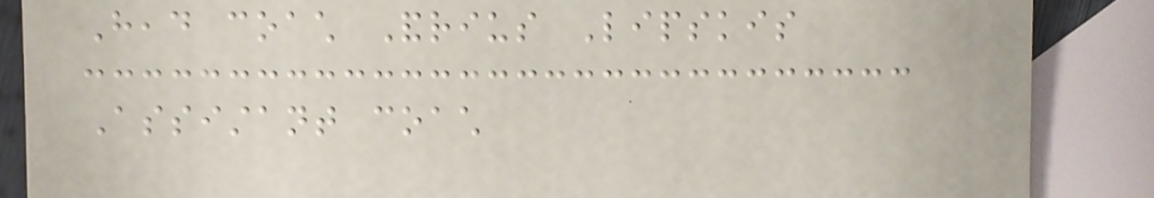Head coach Andrius Lipskis
Assistant coach
